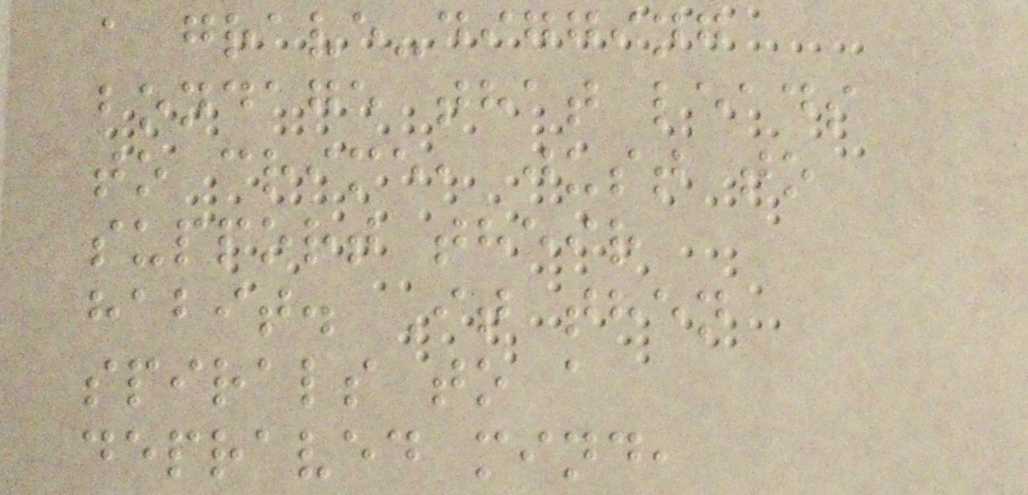a grave-digging
bondage that leads
to crime, just to
support their
habit. It then
spirals to a
depraved mind,
